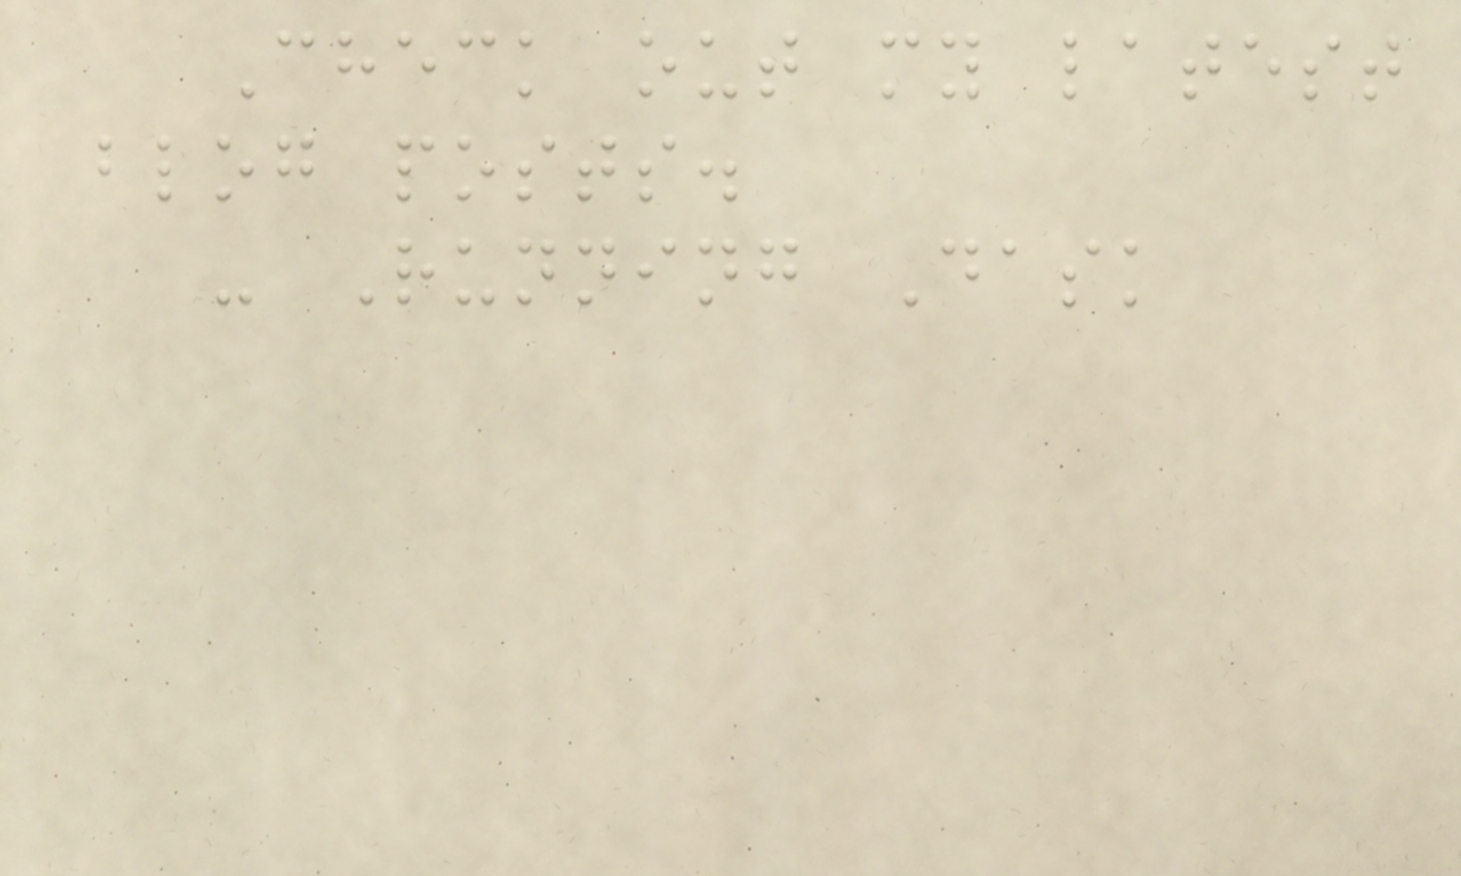Check out my latest
blog posts.
- Running Dask
